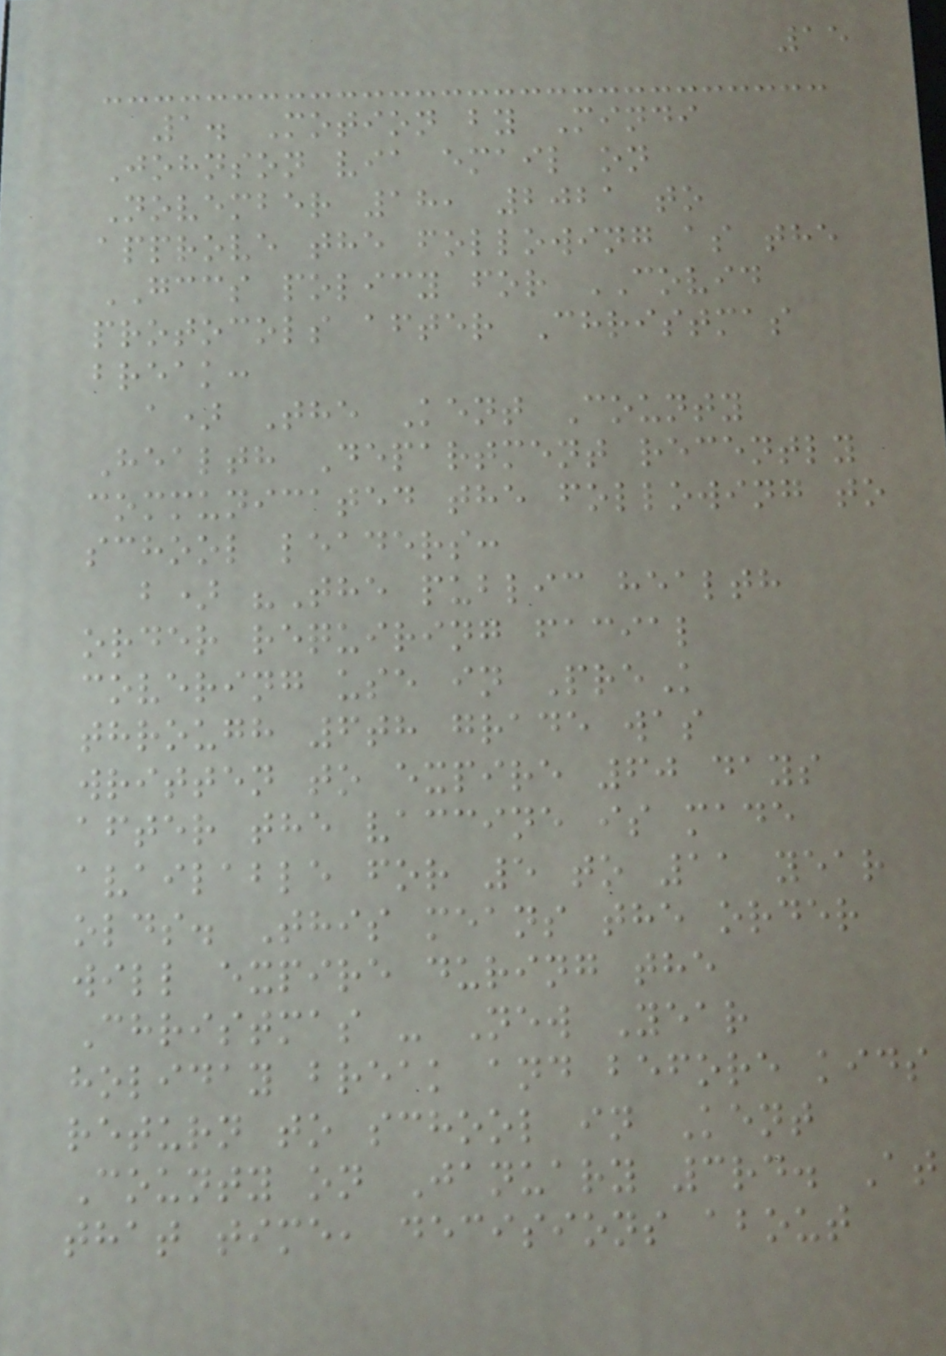15
1. Motion by Mindi
Johnson via email on
November 18, 2021 to
approve the following as the
GCCS policy for COVID
protocols after Christmas
break:
a) The Kent County
Health Department recently
communicated the following to
school leaders:
b) "The public health
order requiring facial
covering use in PreK
through 6th grade was
written to expire 60 days
after the vaccine is made
available for 5 to 11 year
olds. This means the order
will expire during the
Christmas - New Year
holiday break and before kids
return to school in Kent
County on January 3rd. At
that time, decisions about
